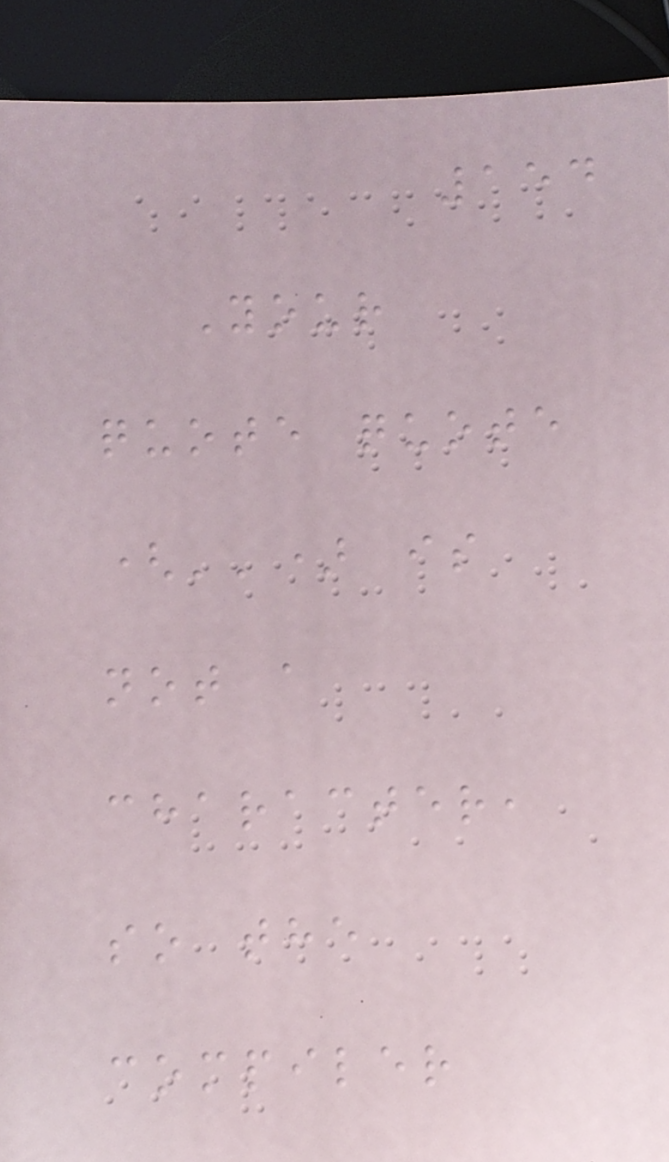154
Your
quote quote
('') is
not a
character,
so the
compiler
